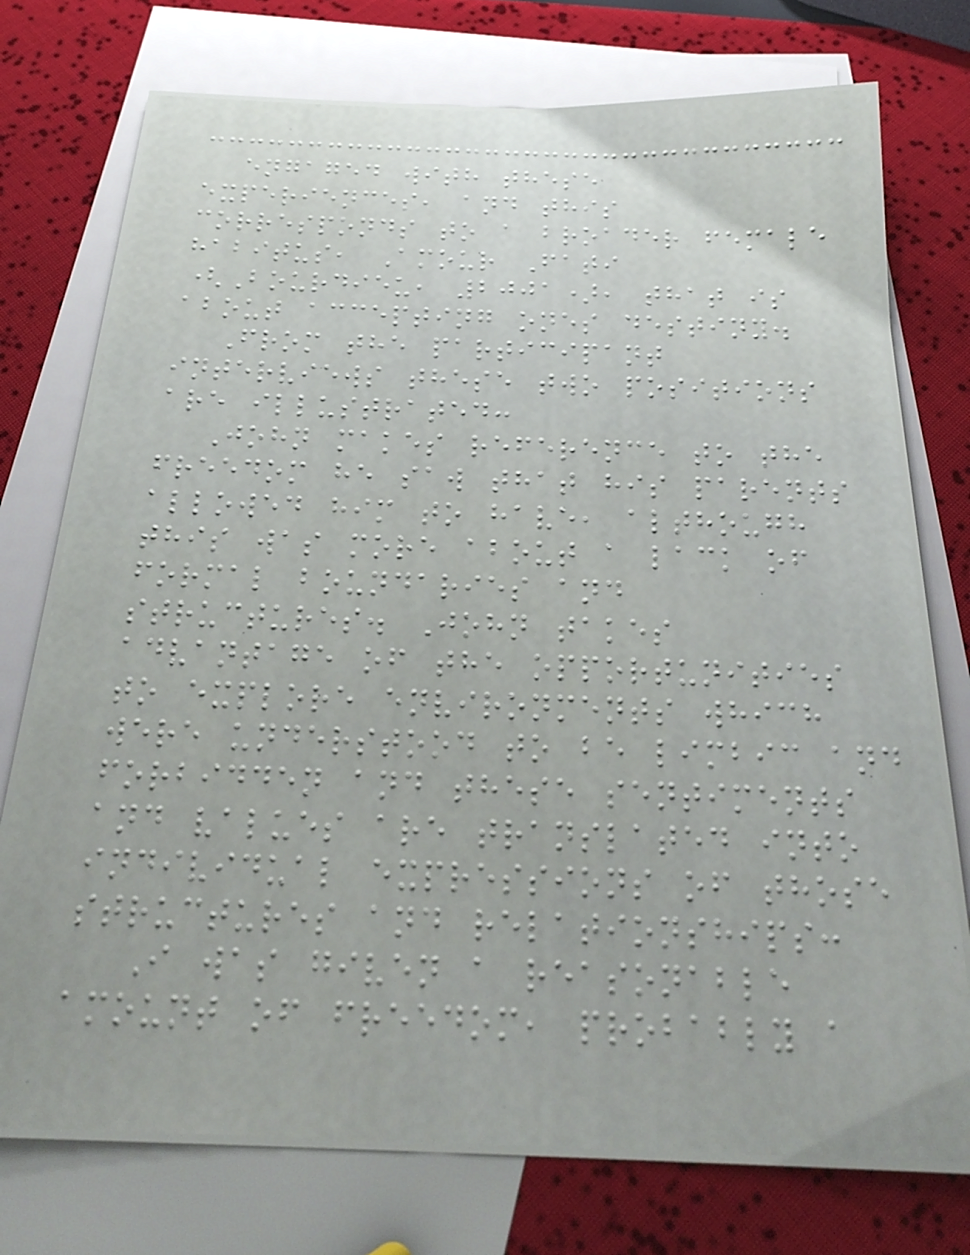engaged with these
experiences, and this
corresponds to a broader female
habitus, Amour Fati
(Bourdieu, 2001), that is
about accepting ones destiny.
From the participant
interviews these two positions
are illustrated:
John makes reference to the
freedom he saw that his parents
allowed him to have, although
this was more about a lack of
formal boundaries and
structures. John takes
advantage of the opportunities
to explore environments which
were understood to be limbic and
forbidden and these sentiments
and values are translated into
individual expressions of those
structures and relationships:
I was given a reasonable
amount of freedom, probably a
